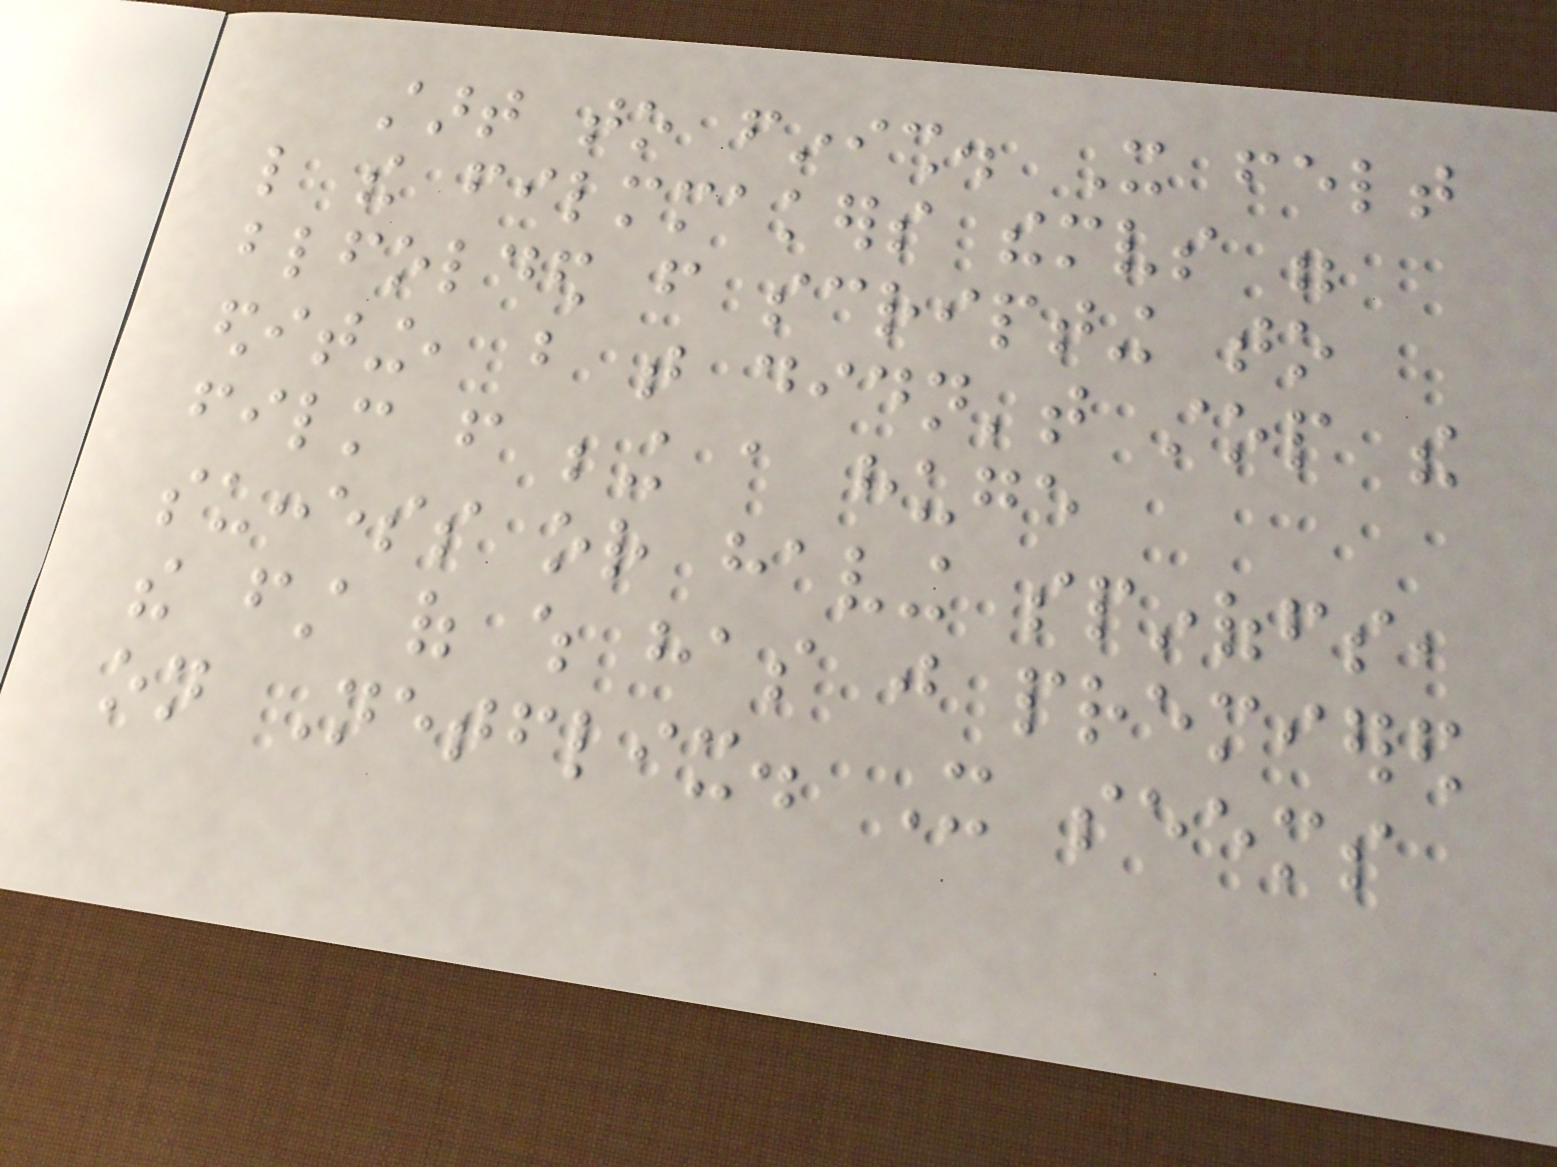start to finish. It felt
like the filmmakers themselves were
blindfolded from scripting to
editing, but that didn't stop the
film from being a huge
success or having spinoffs,
the first of which has just premiered
on Netflix. It seems
